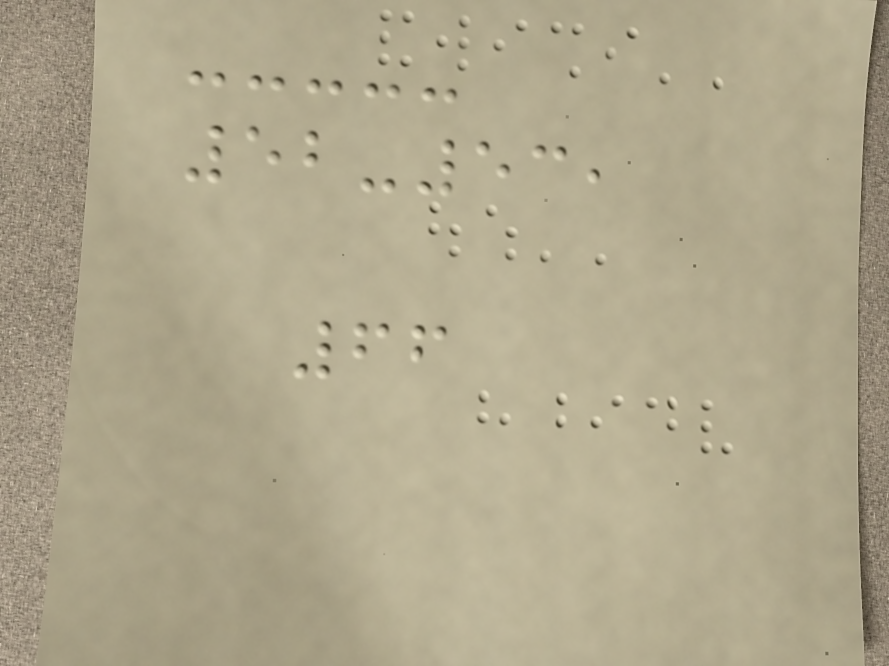52-53,
66
